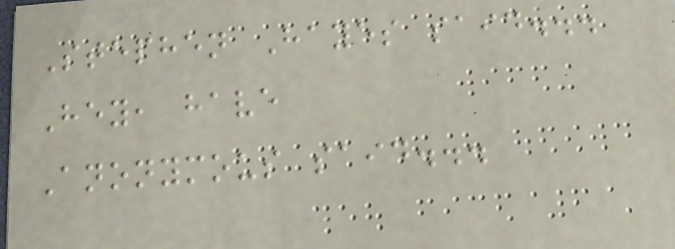Stephen Hayes said...
Hey, have
Anonymous said...
